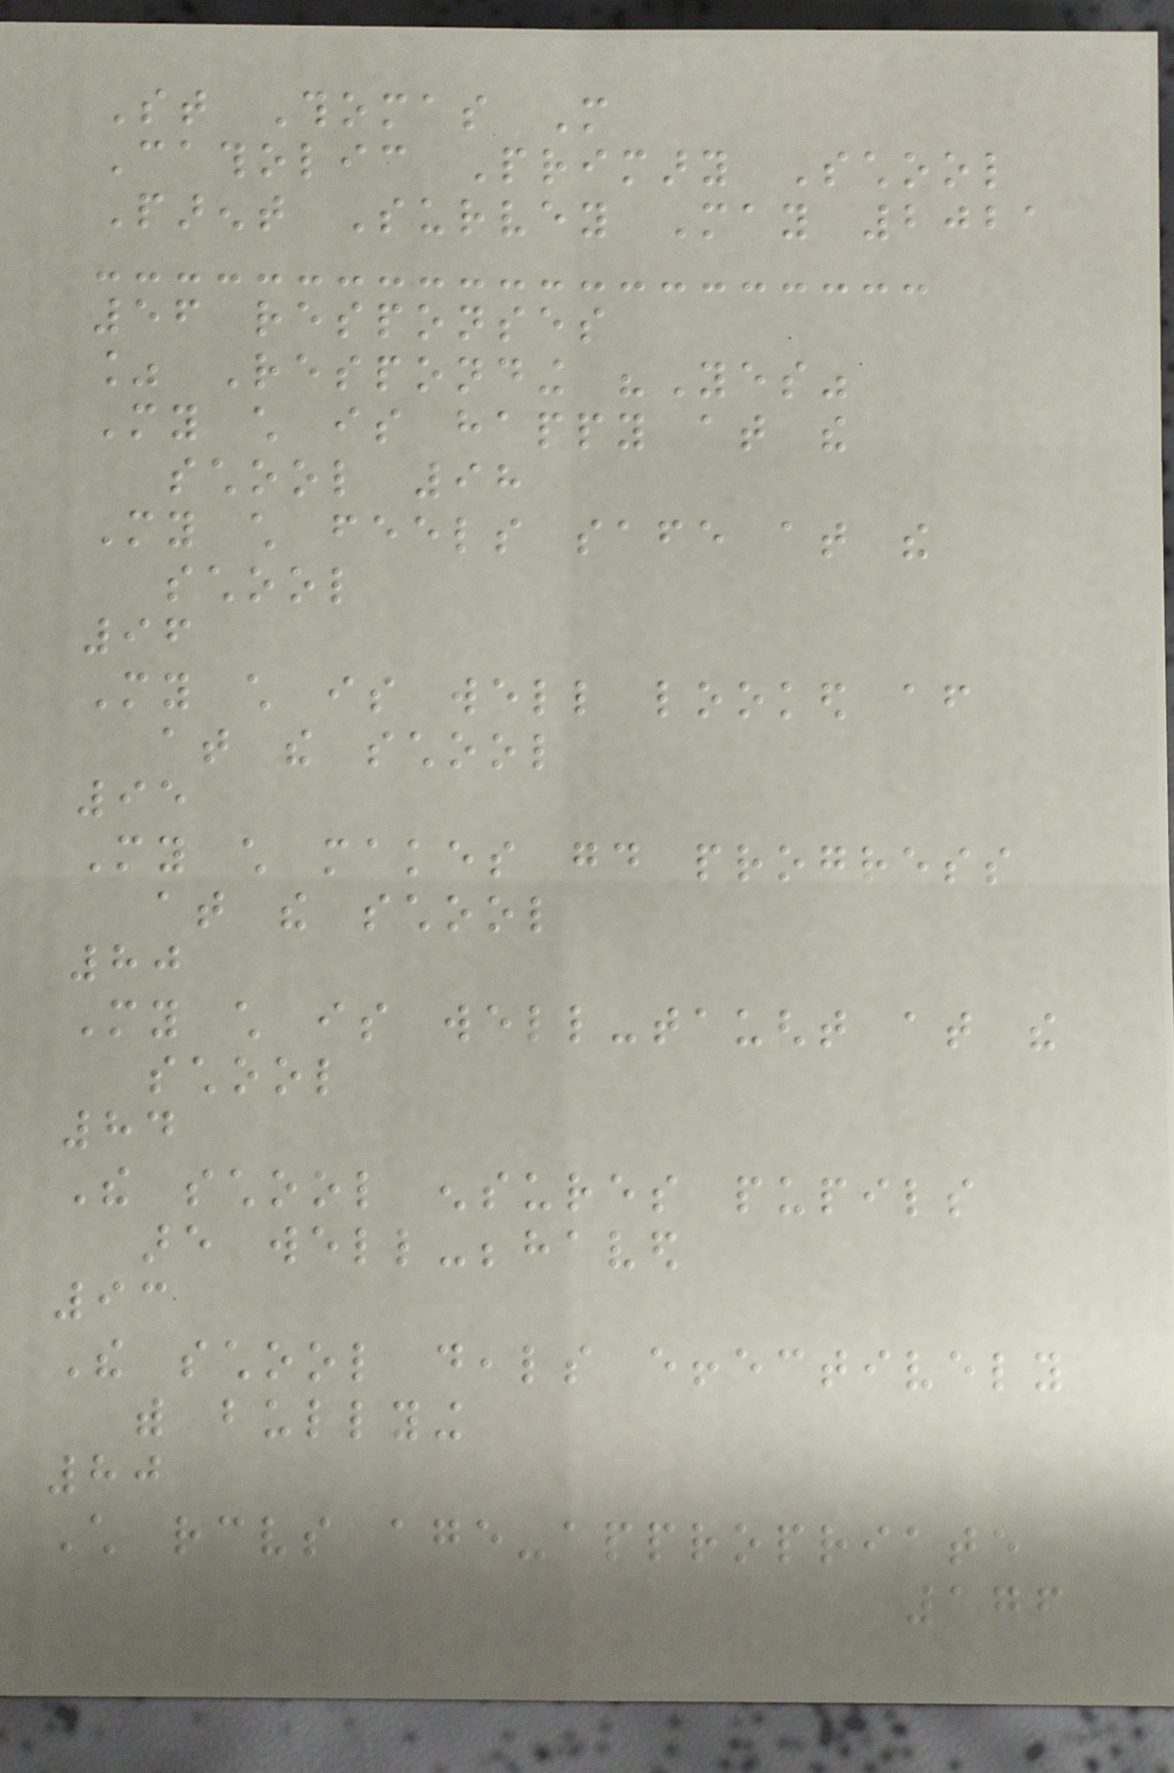St Thomas More
Catholic Primary School
Parent Survey May 2021
56 responses
% Responding "Yes"
My child is happy at the
school 98
My child feels safe at the
school
96
My child is well looked after
at the school
95
My child makes good progress
at the school
80
My child is well-taught at the
school
84
The school ensures pupils
are well-behaved
93
The school deals effectively
with bullying
80
Child receives age-appropriate
176
